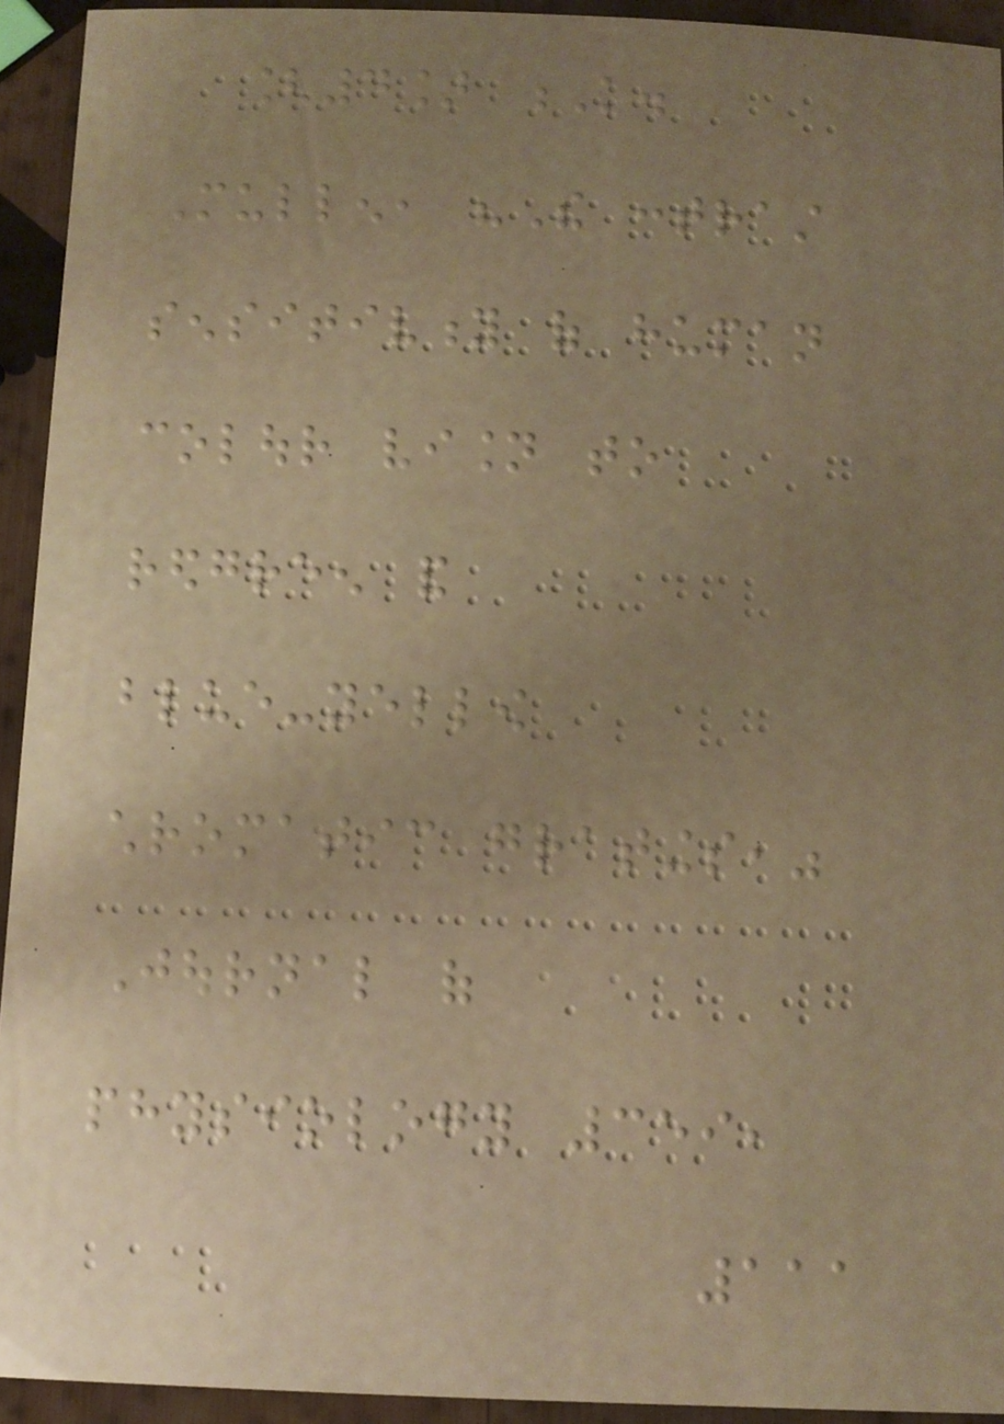[4] K.
Mullen, "The contrast
sensitivity of human
colour vision to
redgreen and
blue-yellow
chromatic gratings,"
Journal of
physiology 359,
111
